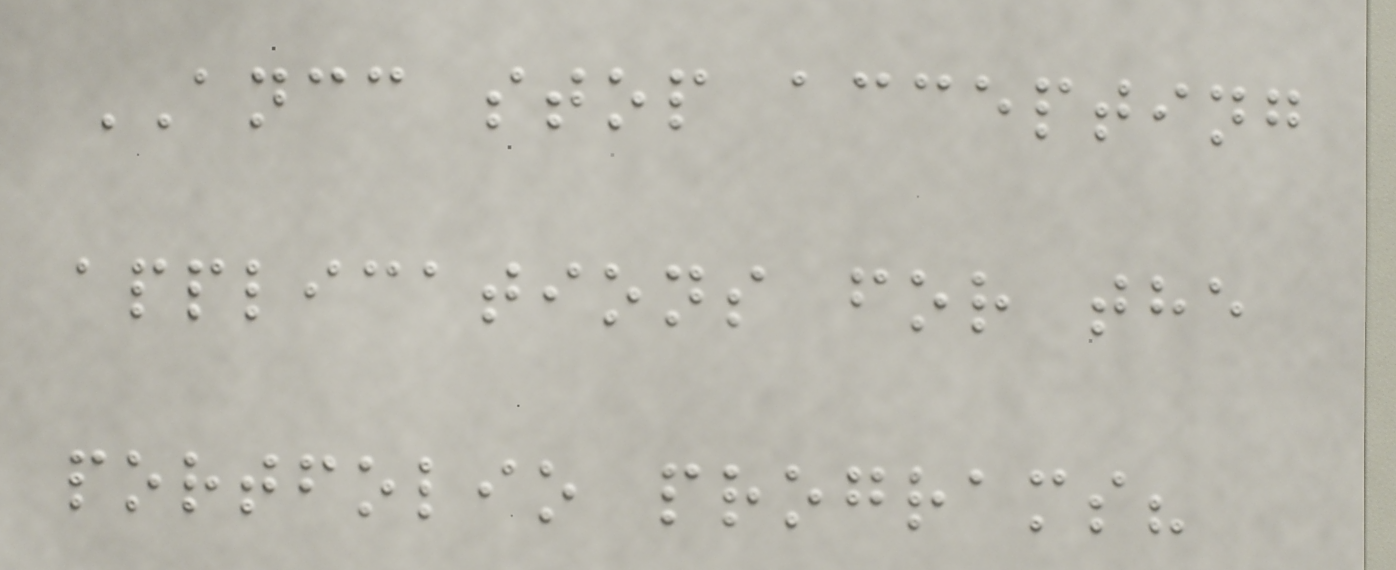ANCC stop accepting
applications for the
portfolio programs?
